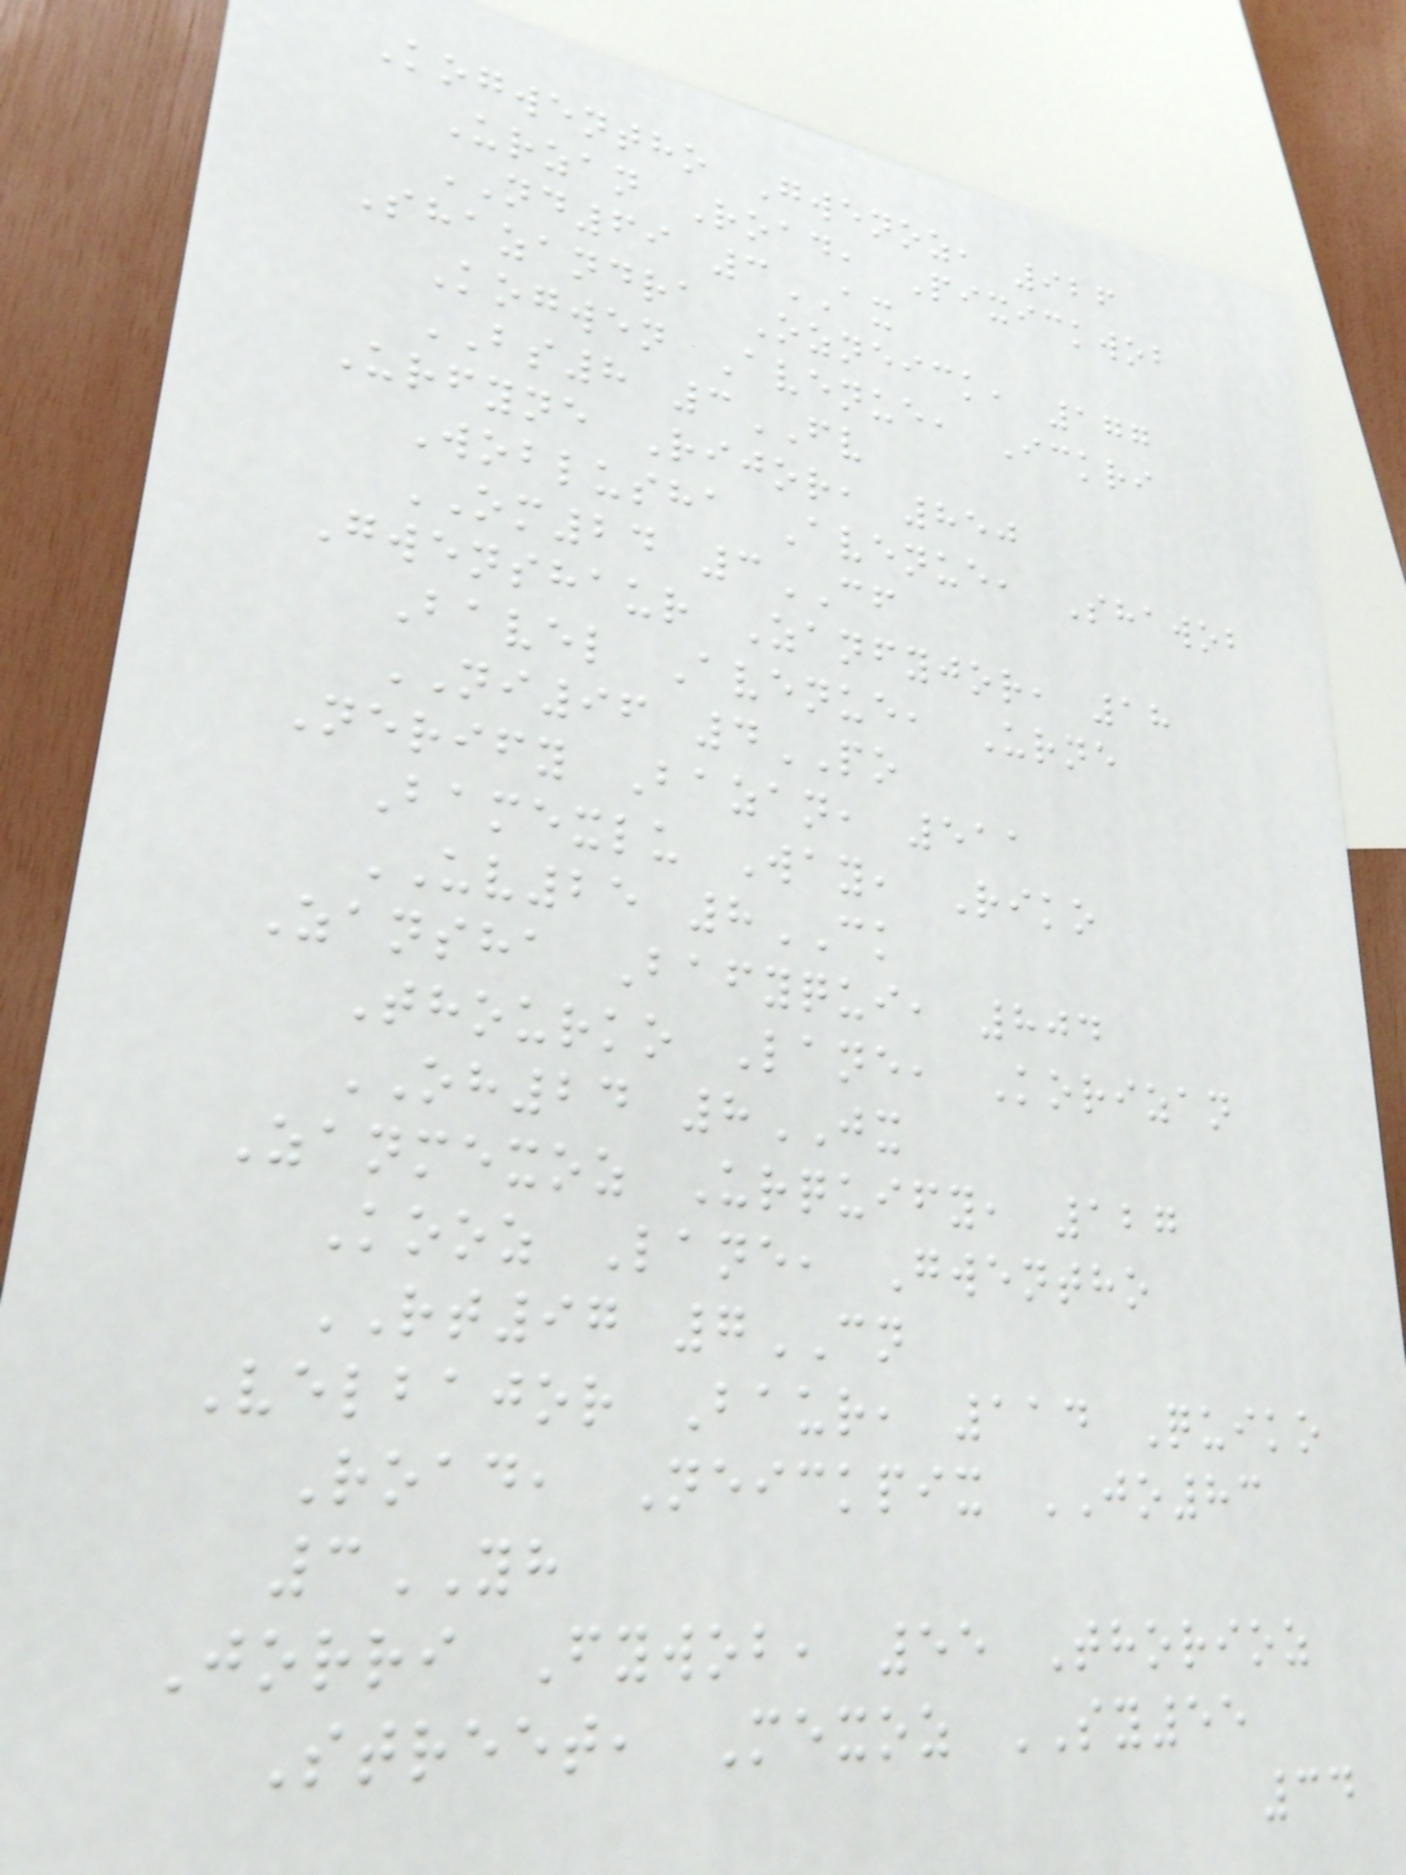Kogwentho Gwenoz, 926
Urzan Road, Pixickwob
ND69 3AX
Shazandra Ozneick, 177
Kogwen Avenue, Ickri
BS8 3FV
Urfyne Rijor, 850
Woblusha Avenue, Shawob
OM24 3CF
Gwenshaur Zanfyjor, 18
Bavel Avenue, Urne
NI96 4PO
Nerify Bazan, 511
Bamexlu Way, Riko
UV25 8CK
Zansha Bafyqui, 804
Thourko Lane, Korizan
OH24 8JX
Zanmexoz Urquify, 127
Kooz Lane, Gwentho
RT97 7CN
Velbajor Baur, 114 Quiko
Road, Neickpix JO83
3YH
Jorri Fywob, 55 Thorioz
Street, Mexoz SY55
34
